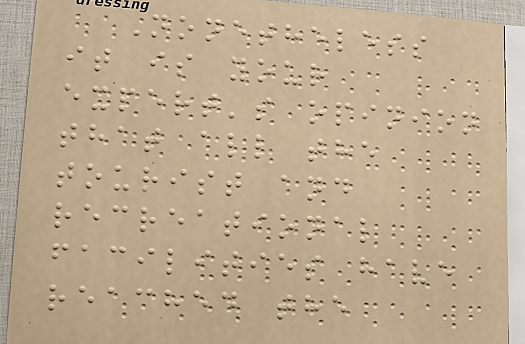Nonetheless
it is your
expert's opinion
that all the
tourist and
recreational
facilities have
reached the
